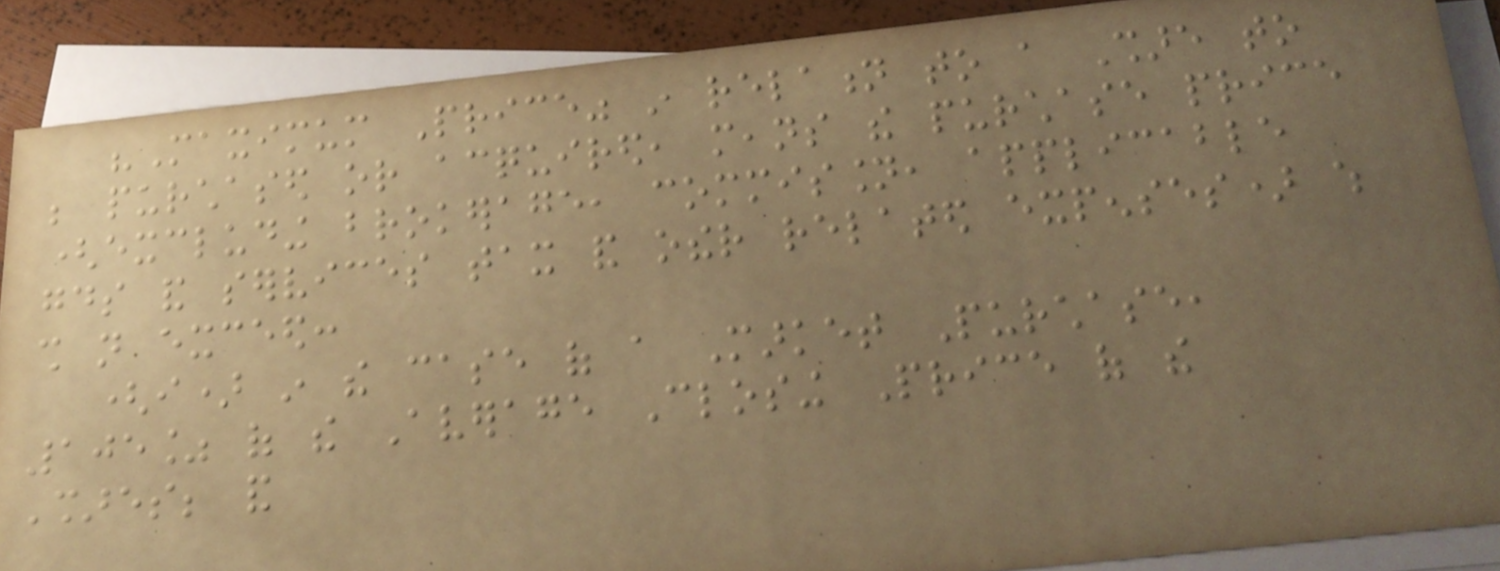"Maximum Price" in relation to a Share to
be purchased or acquired, means the purchase price
(excluding brokerage, commission, applicable
goods and services tax and other related expenses) which
shall not exceed:
(i) in the case of a Market Purchase,
105% of the Average Closing Price of the
Shares; and
